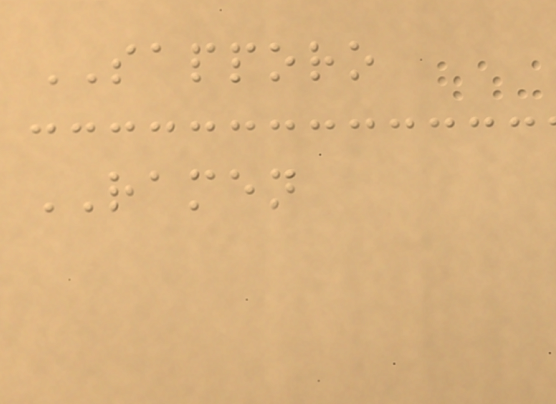SAPPORO
RAMEN
